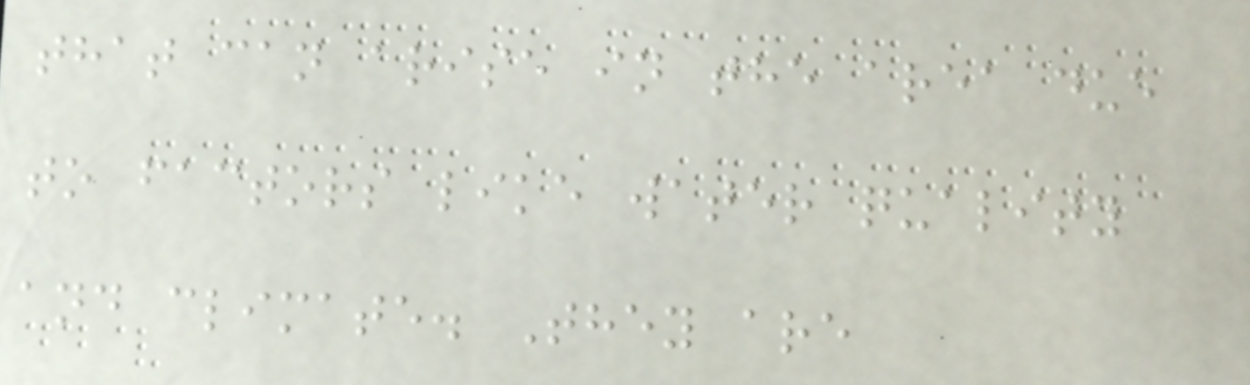that can arise in the area due
to factors like water quality
and climate. They are
